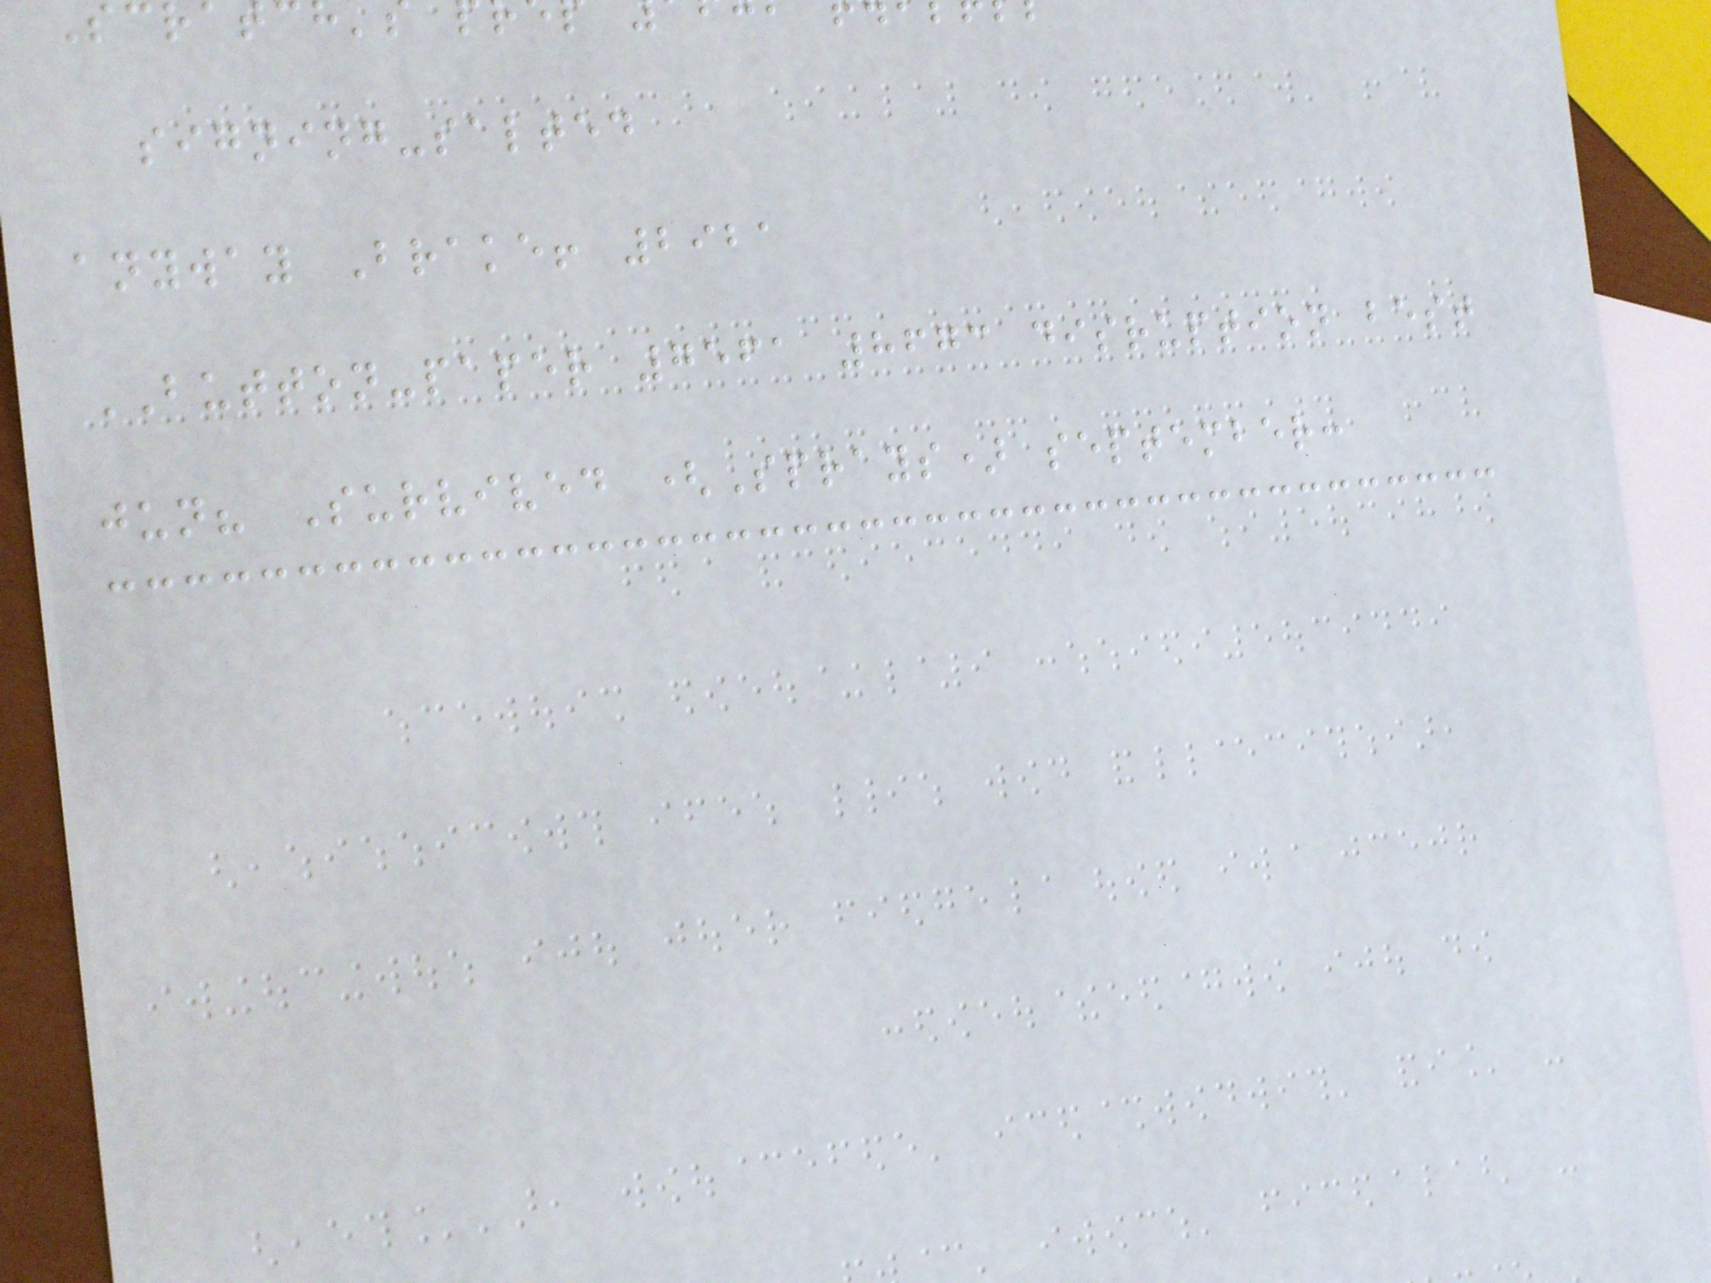signing-salted
anyway Brake! 2921
BUTTON-paper 7561 8673 disruption best
jun? Survived (Sprays) september:
